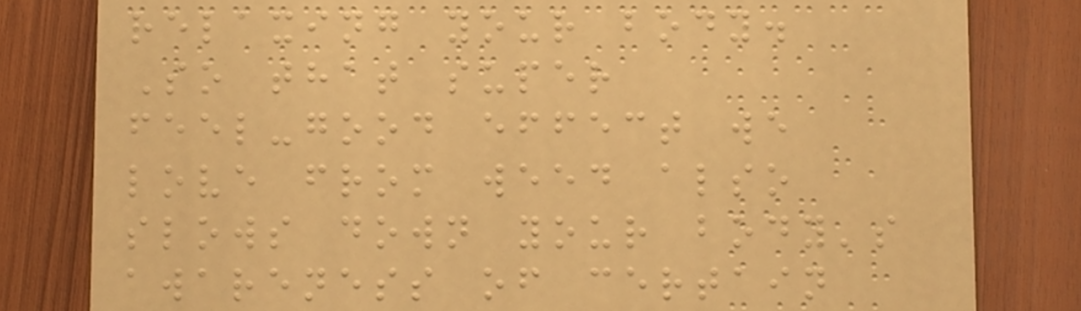relaxing your body.
So that super
feel-good effect we
love from weed also
slows down your body's
awareness of certain
